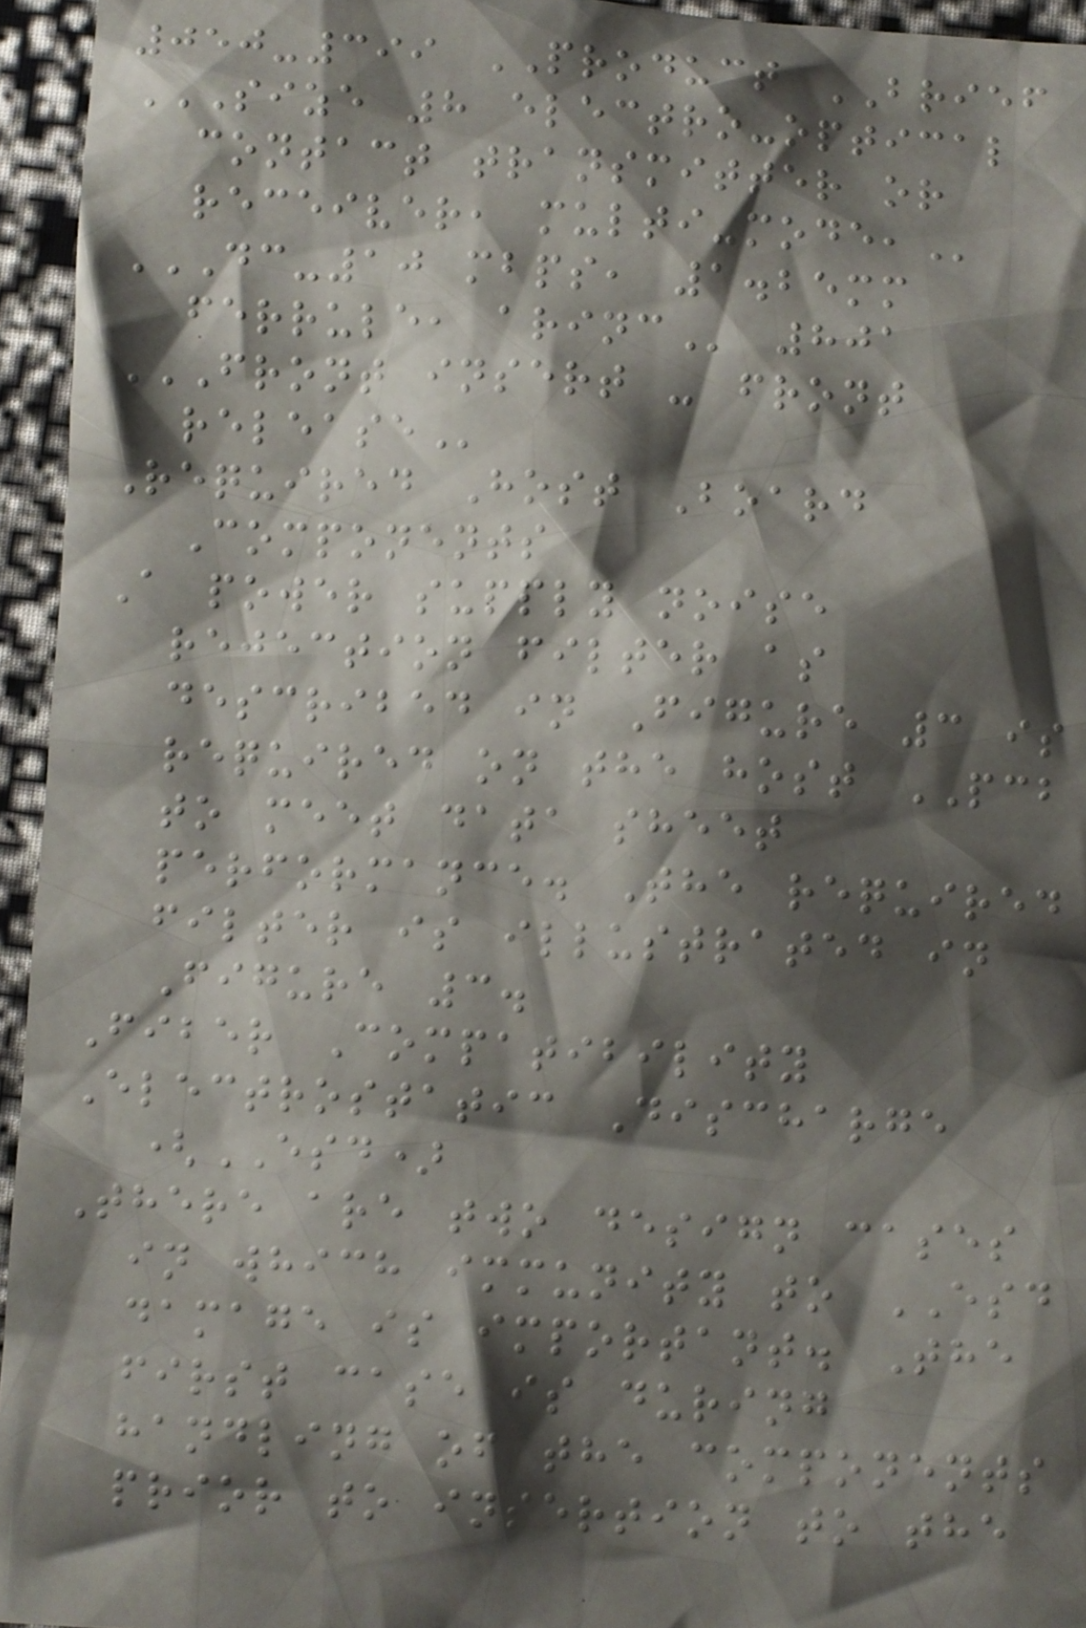050-399 PRODUCT BRIEF
SIZE 8 ELECTRO-OPTICAL
CONTACT TRANSMITTER OR
RECEIVER, MULTI-MODE,
DC-10 MBPS, 1.25MM
FERRULE, ARINC 801
FRONT INSERT - FRONT
RELEASE
Required Host Board
Components
A power supply noise
rejection filter as
described in Figure 3 is
required on the host PCB
to meet data sheet
performance. The required
filter is illustrated in
Figure 3.
Fiber Compatibility
Electrostatic Discharge
(ESD)
There are two design cases
in which immunity to ESD
damage is important. The
first case is during
handling of the components
prior to insertion to the
